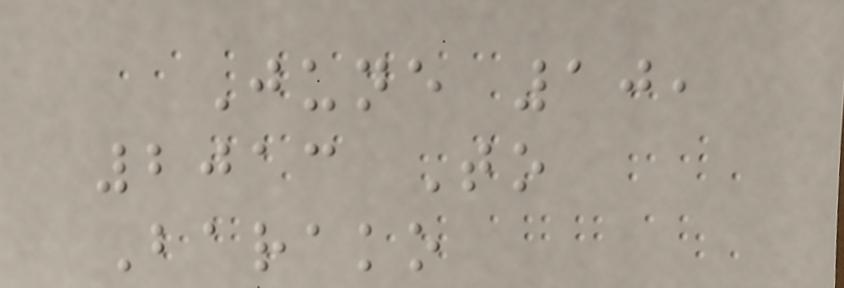June 10,
2013 To
Barako
